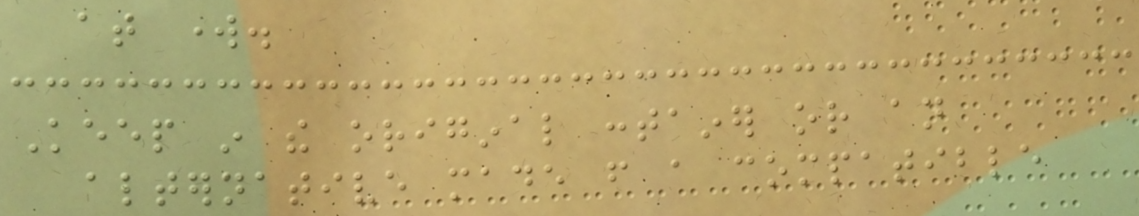at work.
Keep in the original container or an
alternative made from a compatible
